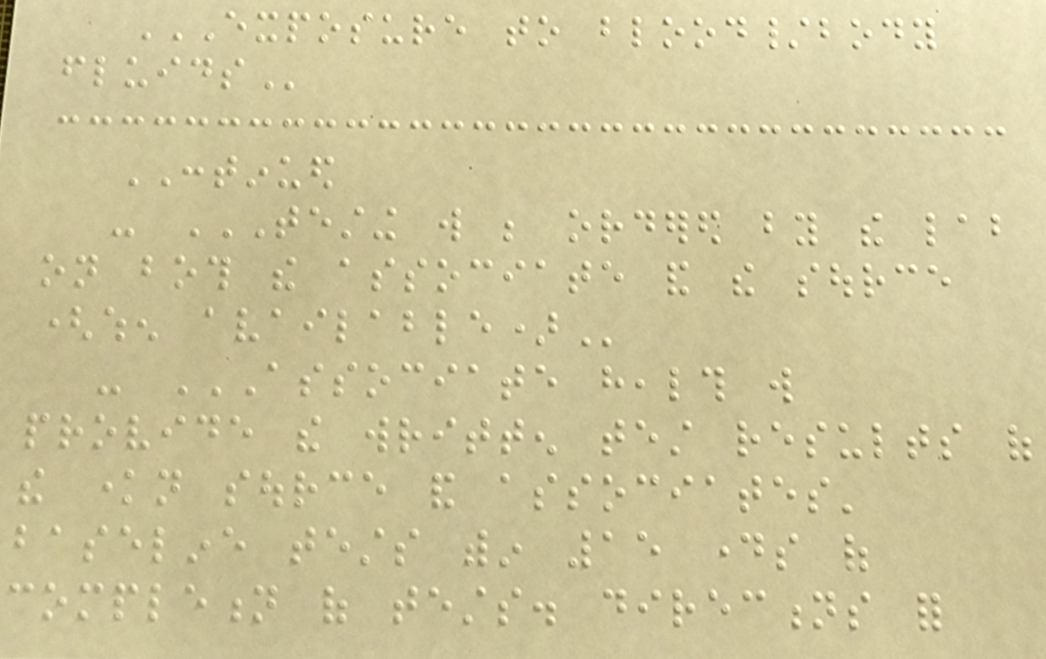EXPOSURE TO BLOOD/BODY
FLUIDS
CONTINUED
- TESTING WILL BE ORDERED BY THE LAB
ON BOTH THE ASSOCIATE AND THE SOURCE
(WHEN AVAILABLE)
- ASSOCIATE HEALTH WILL
PROVIDE THE WRITTEN TEST RESULTS OF
THE KNOWN SOURCE AND ASSOCIATES'
BASELINE TESTS WITHIN 15 DAYS OF
COMPLETION OF TESTS. DIRECTIONS FOR
